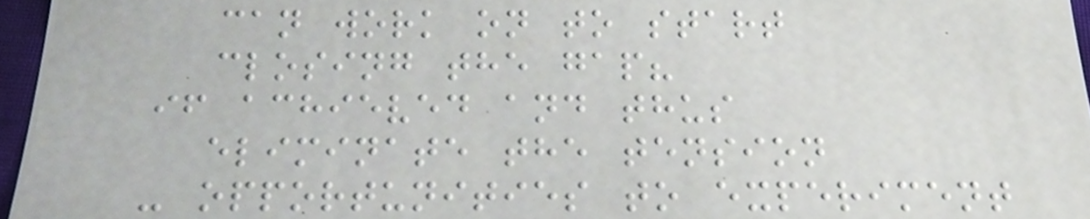can work on to start
closing the gap?
if achieved and thus
eliminate the tension
- opportunities to experiment
